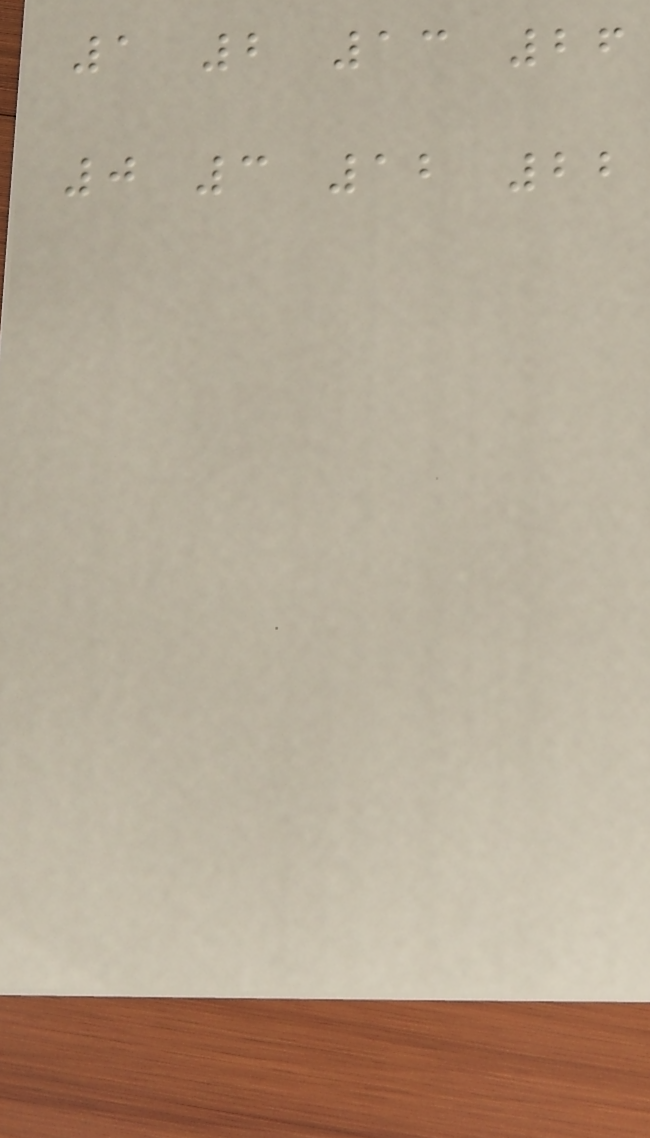1 2 13 26
0 3 12 22
